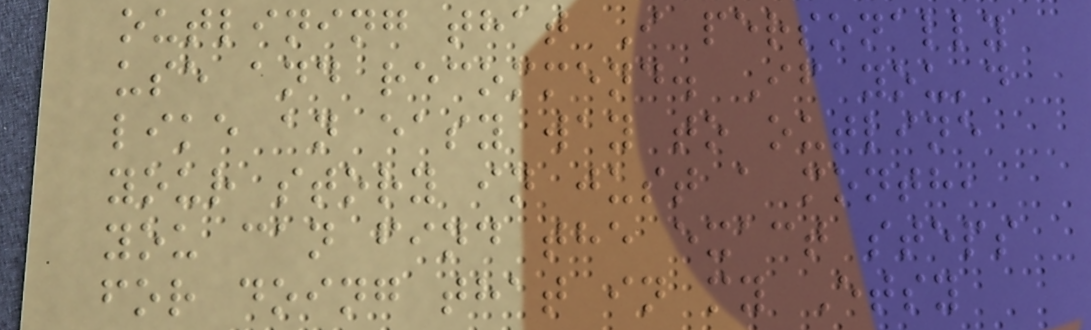outlining that I personally
use and recommend. If you'd
like an easy way to outline
your story in just a month,
you can find the exact steps
for doing that in my Etsy
